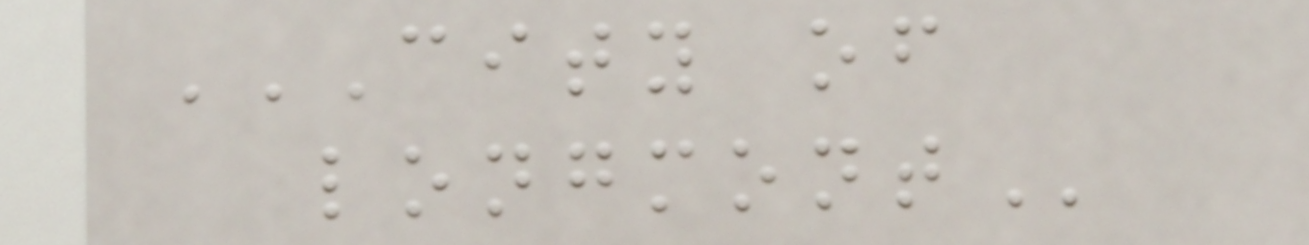CITY OF
LONGMONT
